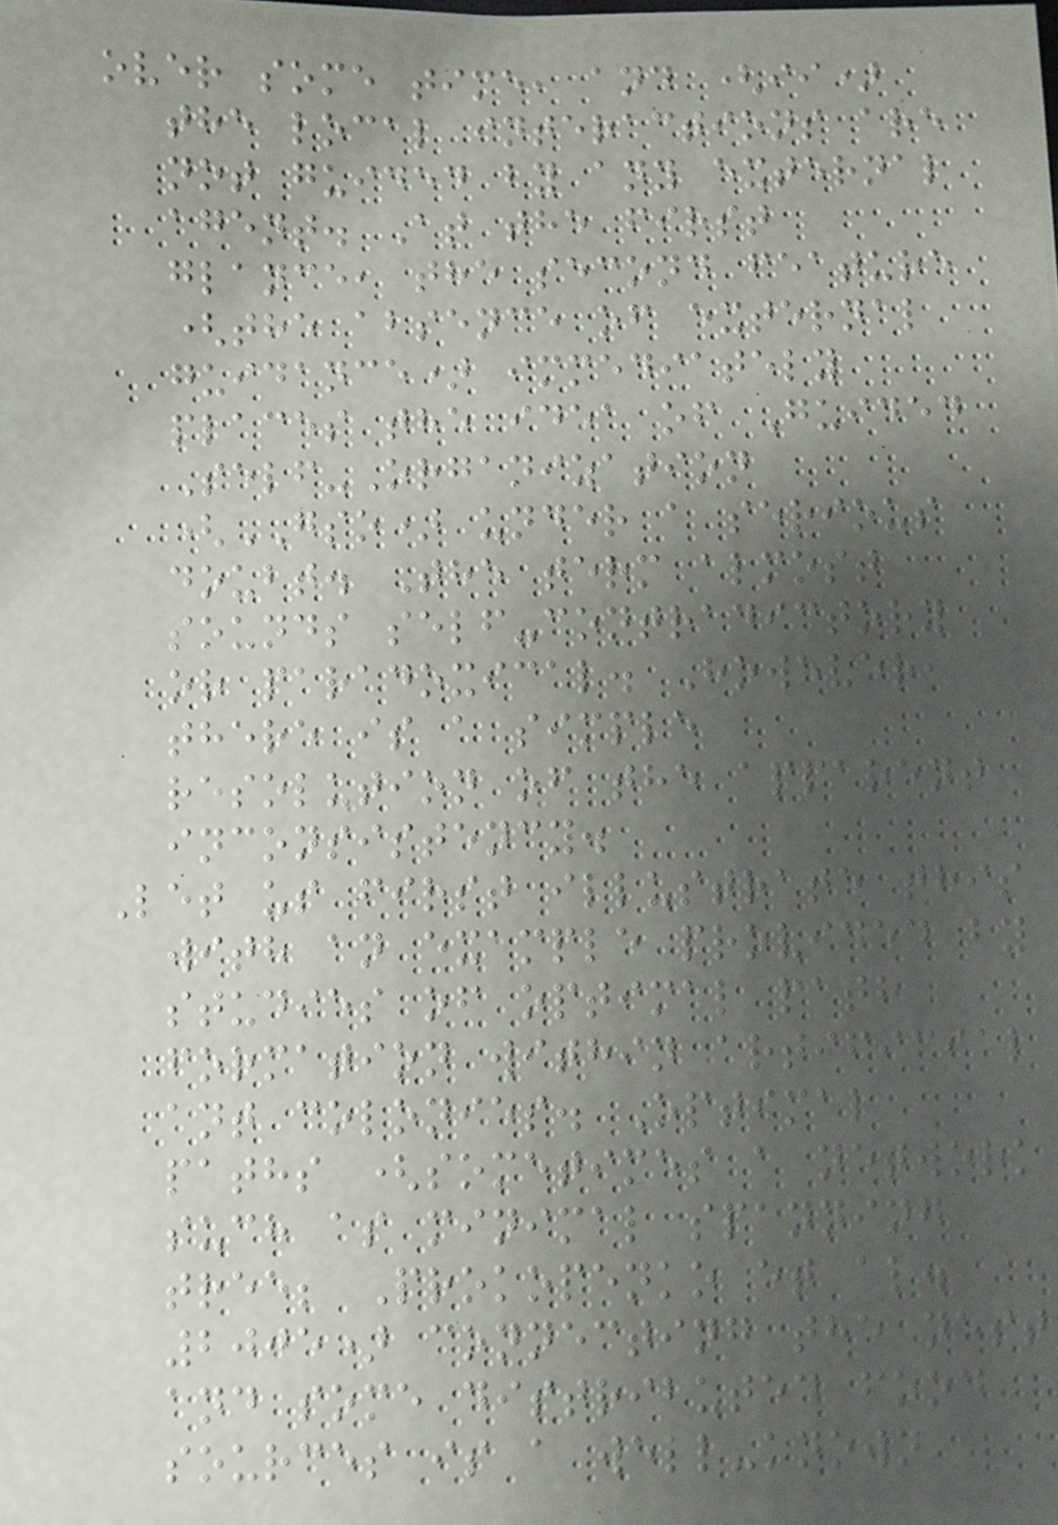over some time, and (ii)
the local interactions are
not guided by any external
agent. At the first
glance, the second feature
(the absence of external
guidance) immediately
places the idea of Guided
Self-Organization
(GSO) under a serious
doubt. The term almost
sounds self-contradictory
or paradoxical. However,
there is a simple
resolution of the apparent
inconsistency.
Let us first illustrate this
with an example provided by
studies of optimal path
formation within artificial
ant colonies. Optimal
paths (sometimes a network
such as minimal spanning
tree; Prokopenko et al.
2005) connecting the nest
and some distributed food
sources is a well-known
